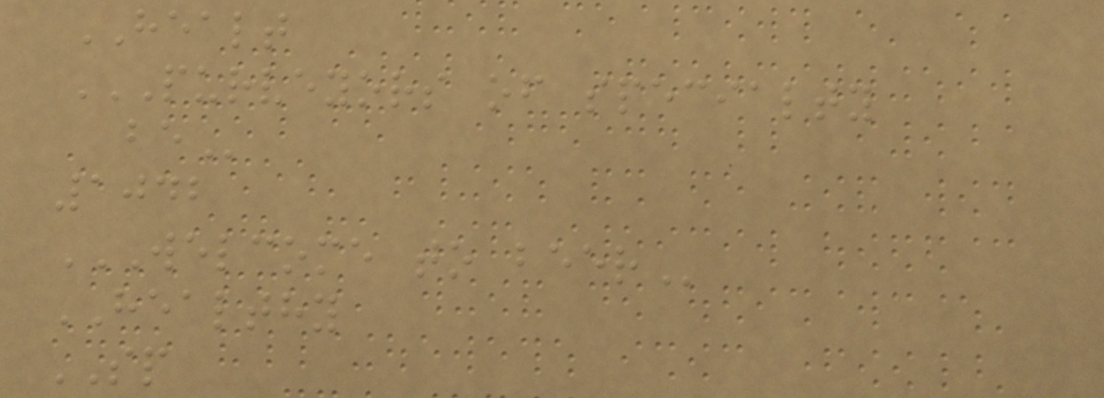HEALT
PURVEYORS OF SPECIALTY
BE
1042
WELCOME TO BEER
HEALTHY
SP
